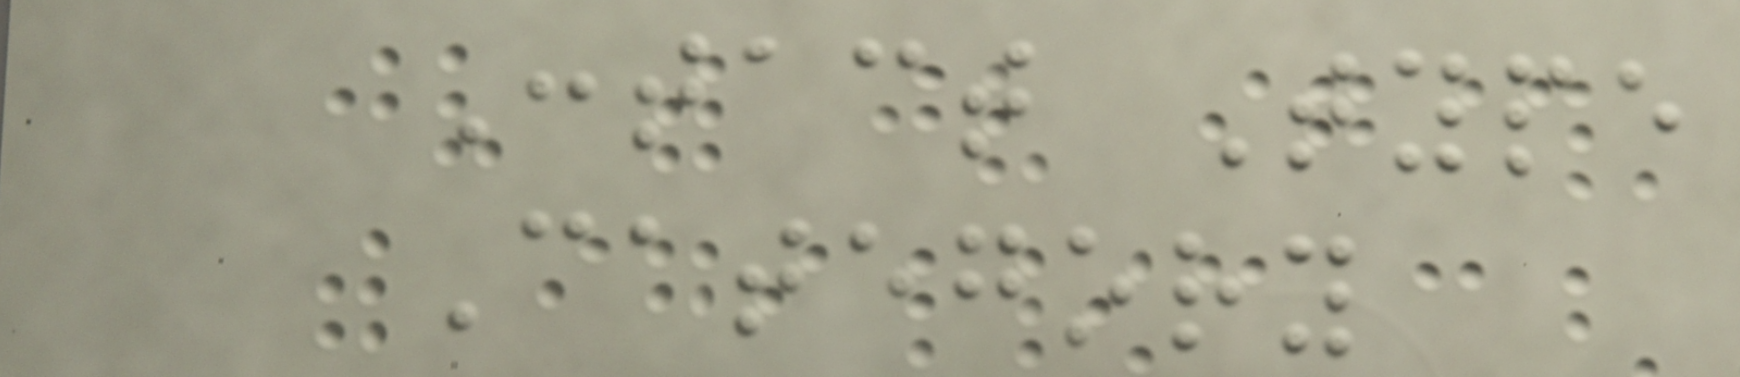Contact Type
Category
